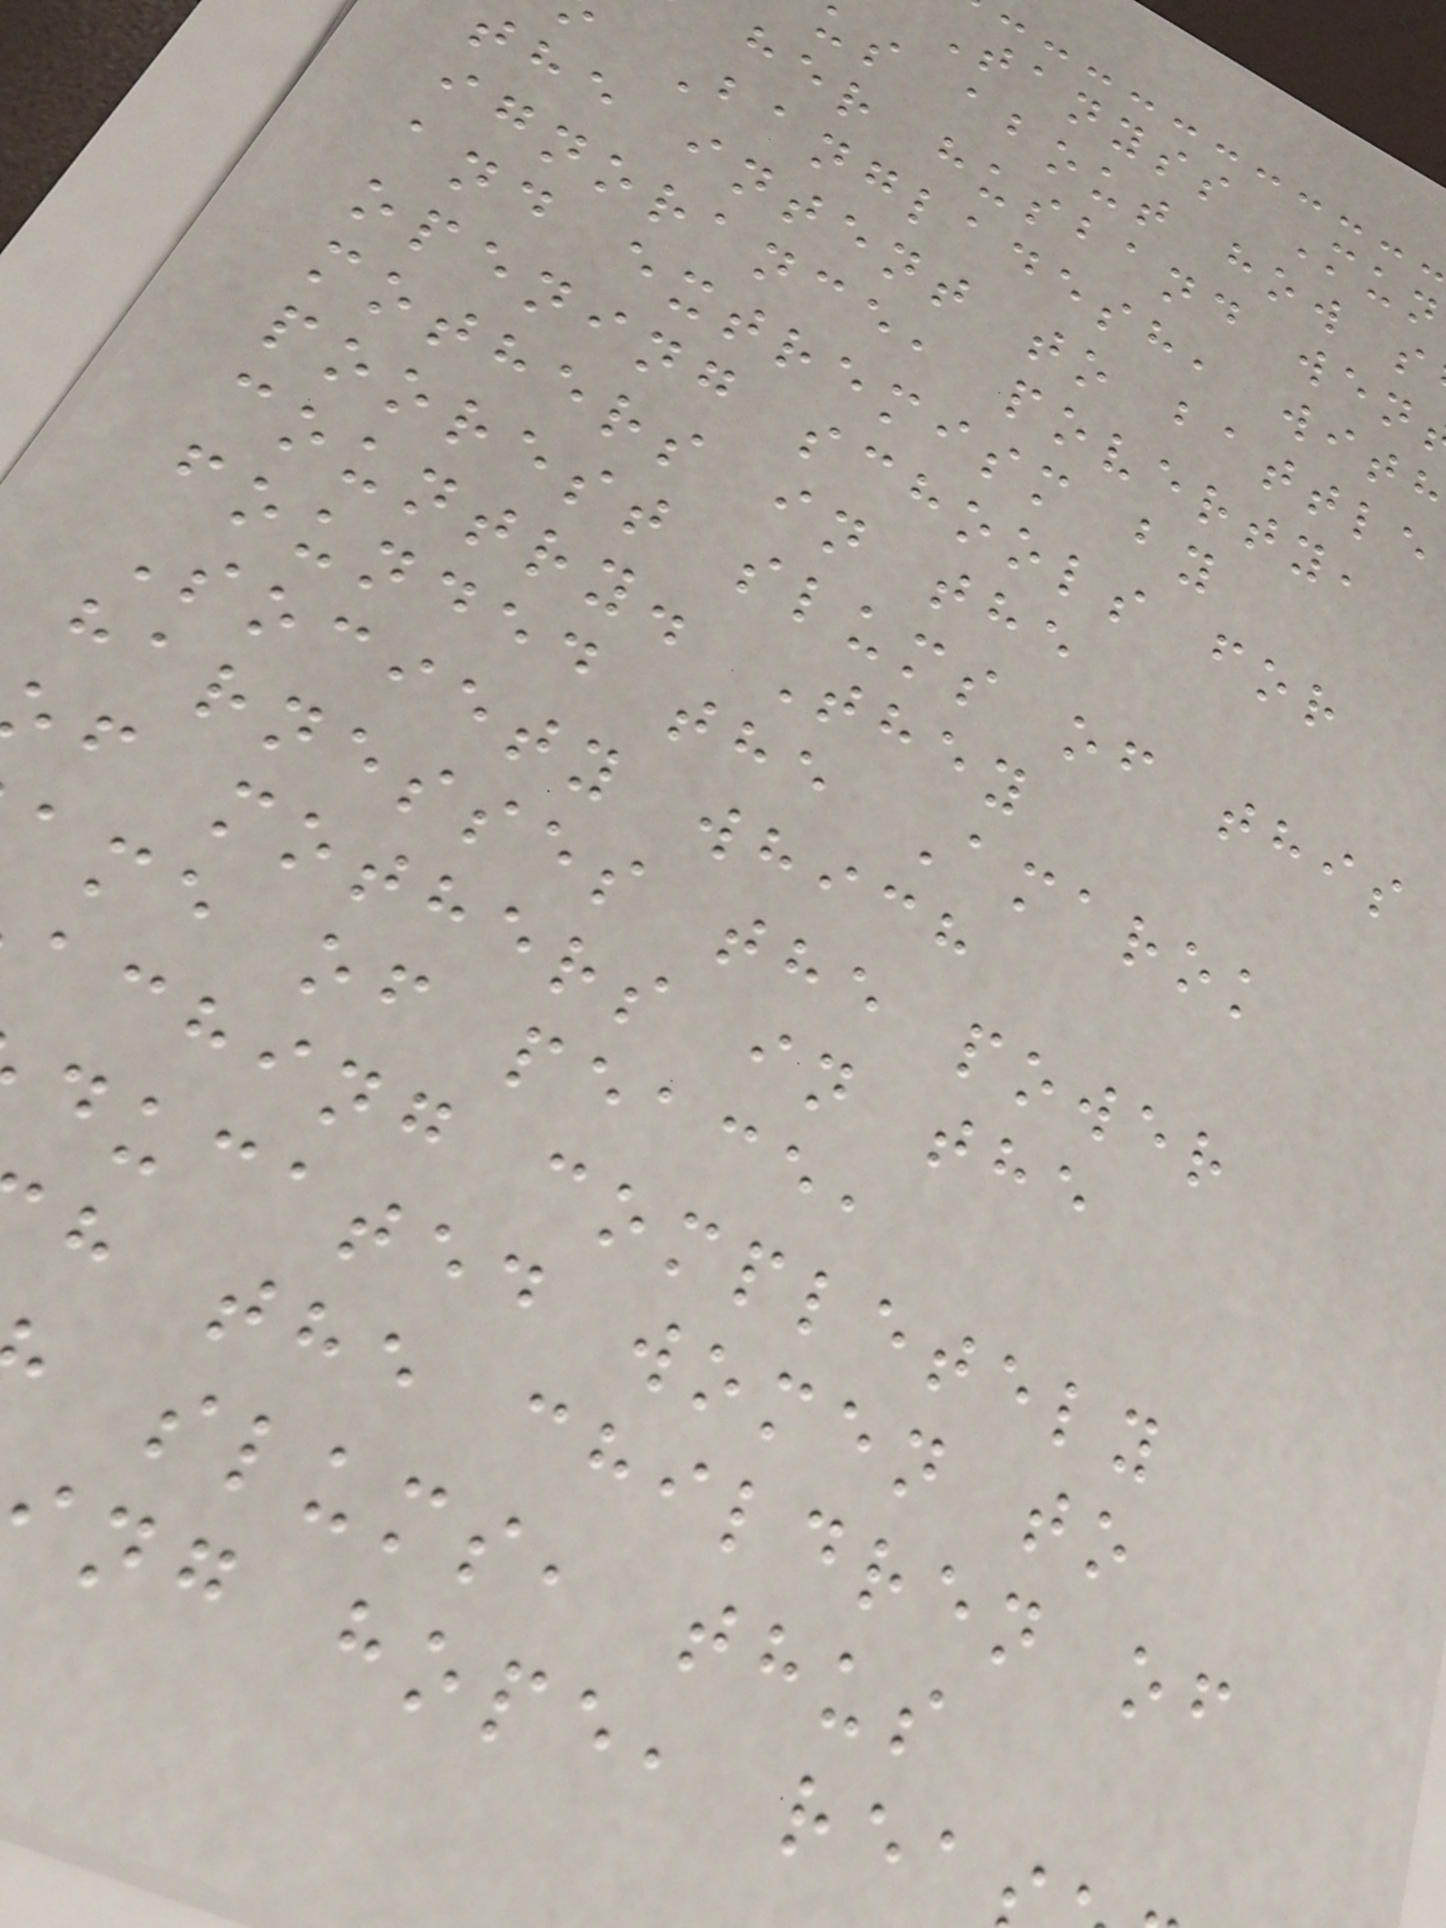Tanyss Mun
us about how s
her husband wen
Bangladesh, with
the intent to battle
ignorance, poverty,
and extremism by
opening schools for
mothers in the
poorest slums of this
country. They
founded the Amarok
Society which
harnesses the power
f mothers in the
ame of peace,
aching completely
ducated women to
h the children of
slums, thus
ng hope, rea
